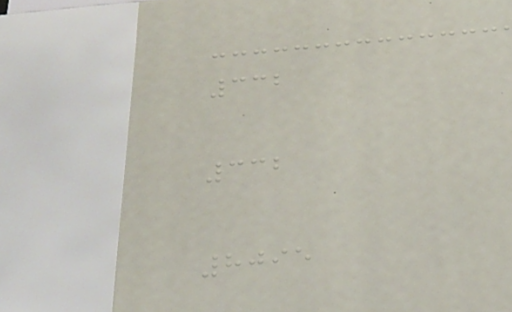332
332
8095
